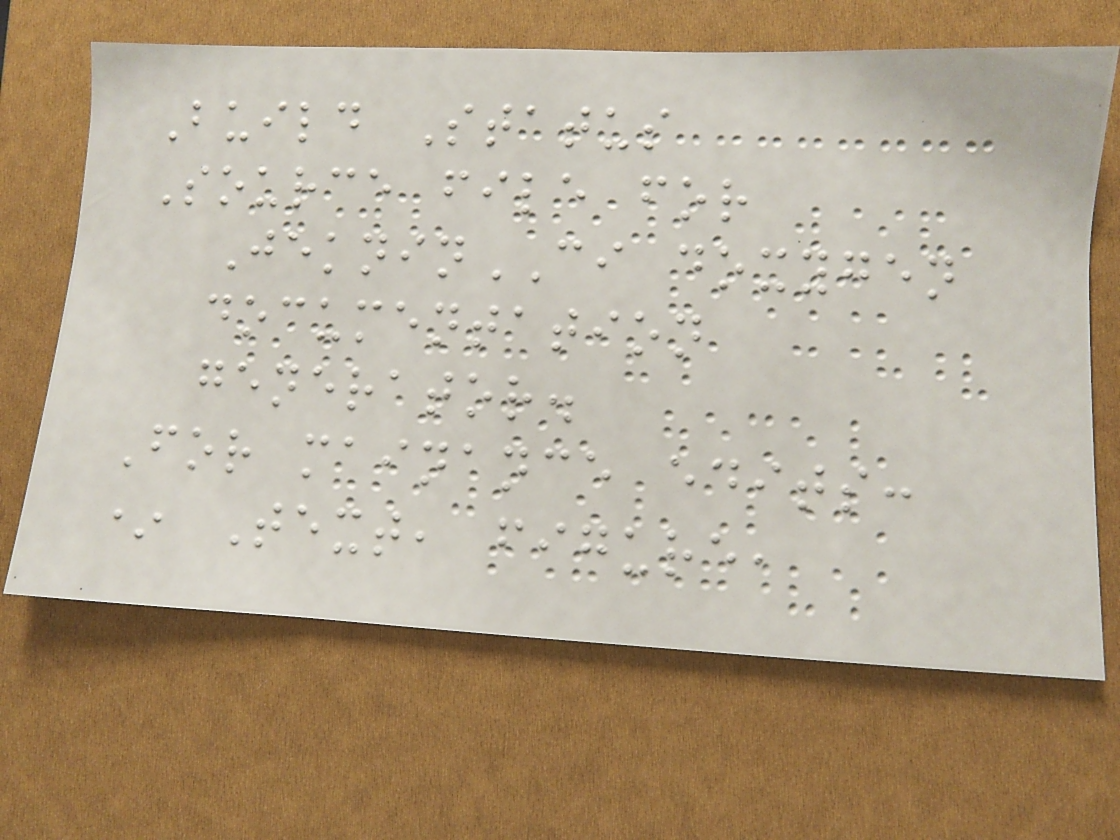Build Status
Source file for
JekninCI doxygen
documentation
generator.
For mainance edits:
* Text, figure,
